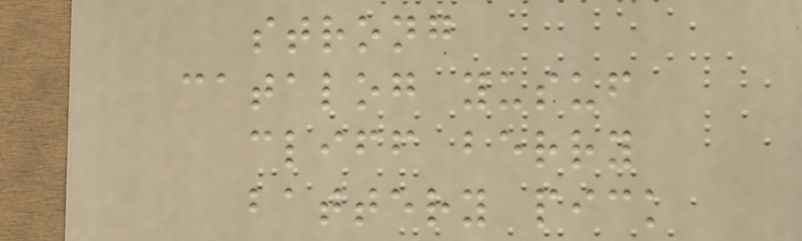strong
catalog yusuf
cliff berry
battery pick
